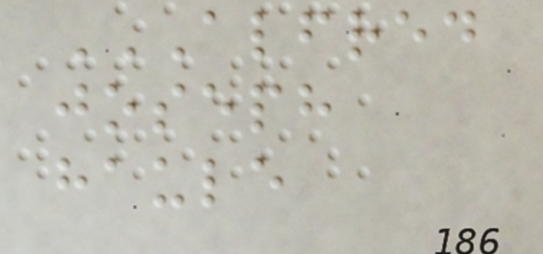ALFRED
JOSEPH
HAULE
